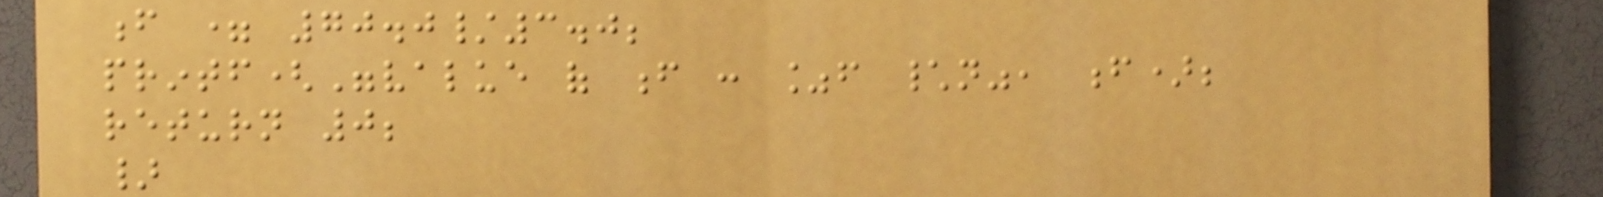f = 70.0/3.0;
printf("value of f : %f \n", f);
return 0;
}
